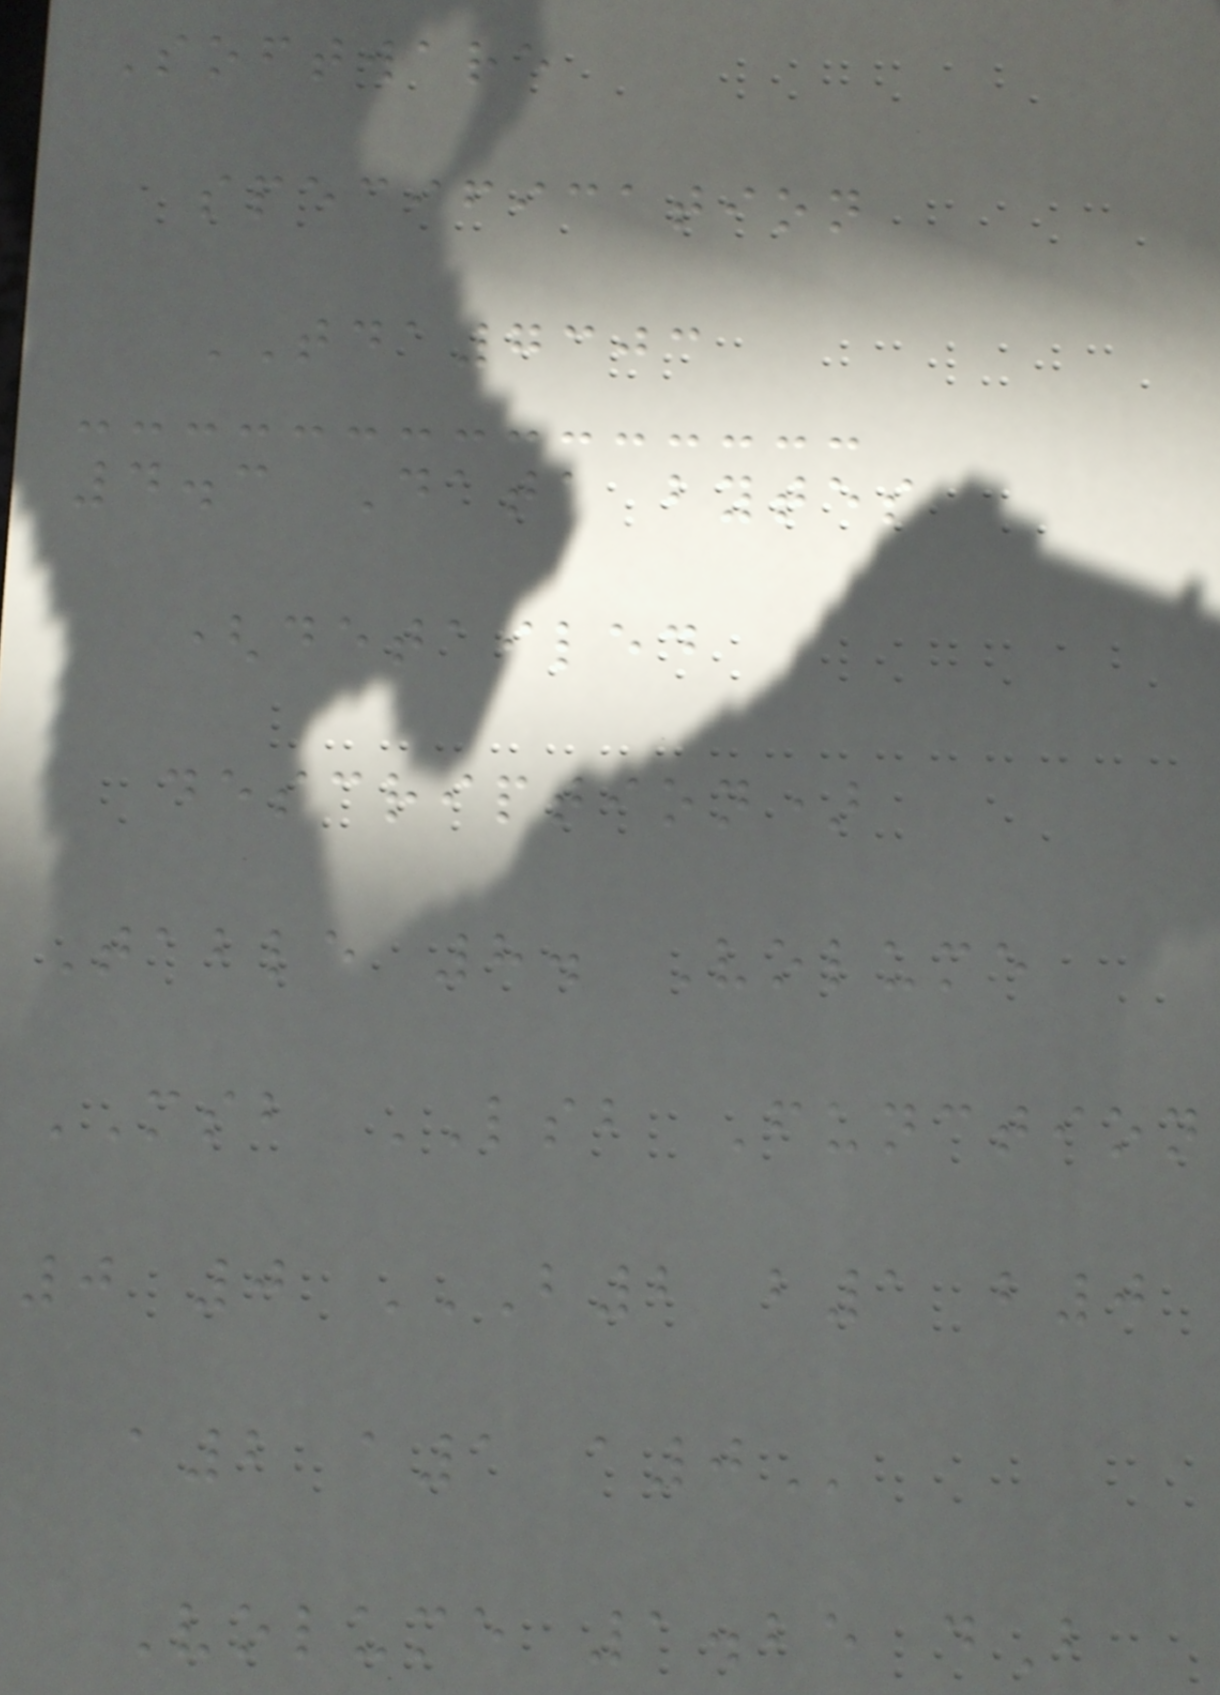Software
specification
TDA7303
4.3 Data bytes
(detailed
description)
Table 8. Volume
MSB LSB Function
0 0 B2 B1 B0
A2 A1 A0
Volume 1.25 dB
